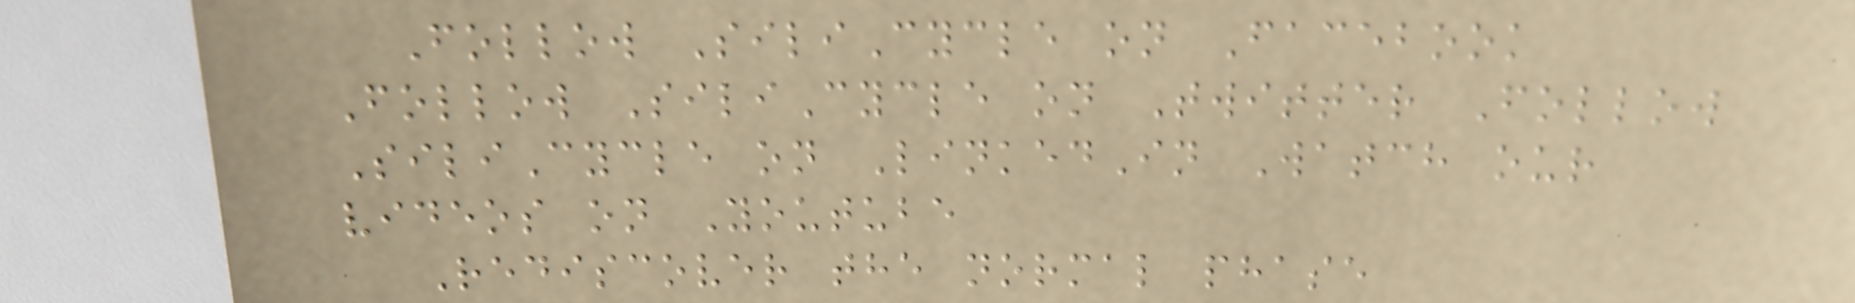Follow SiliCycle on Facebook
Follow SiliCycle on Twitter Follow
SiliCycle on LinkedIn Watch our
videos on Youtube
Rediscover the normal phase
